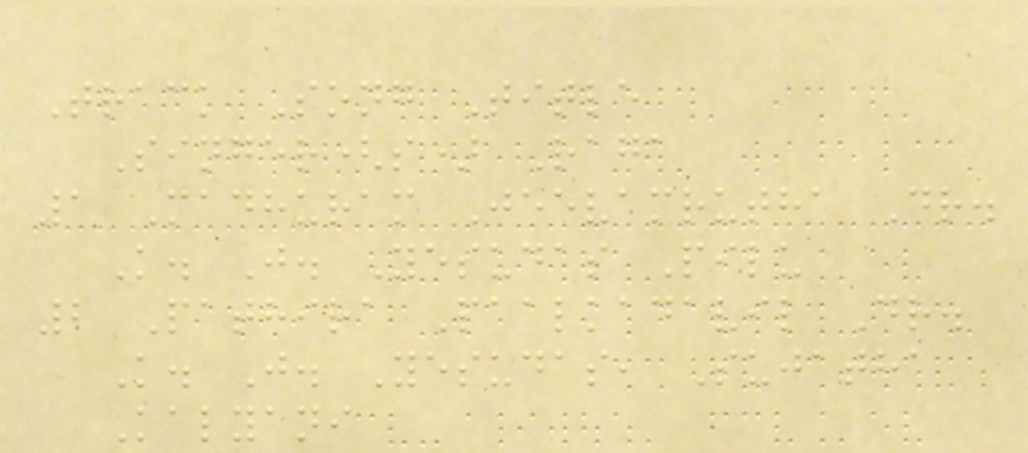Track Song Title
Singer(s) Raga
1 Madhuram Jeevamrutha Dr.
K. J. Yesudas Pilu
2 Pathira Paalkadavil Dr.
K. J. Yesudas, Sujatha
Kalyani
